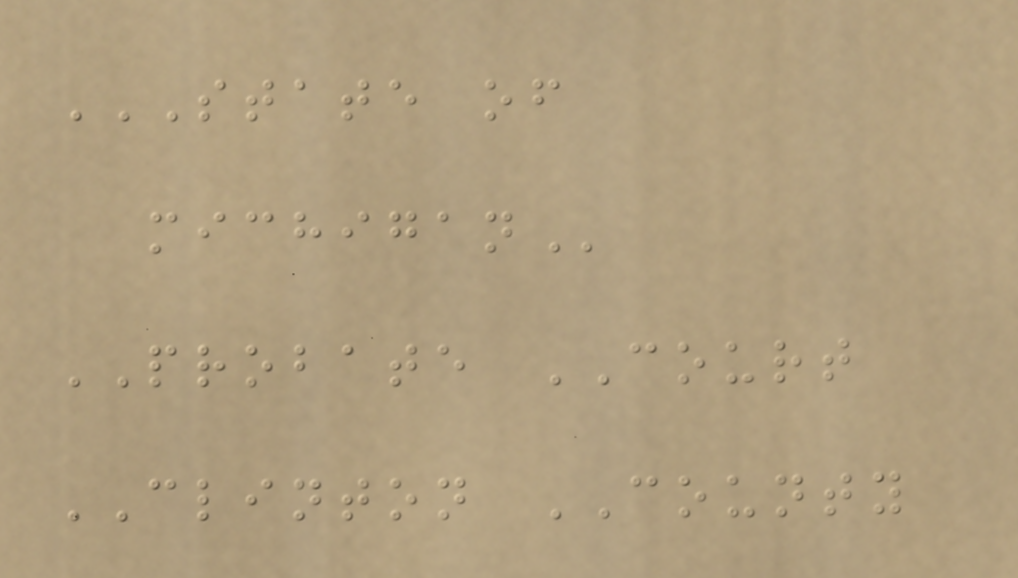STATE OF
MICHIGAN
PROBATE COURT
CLINTON COUNTY
